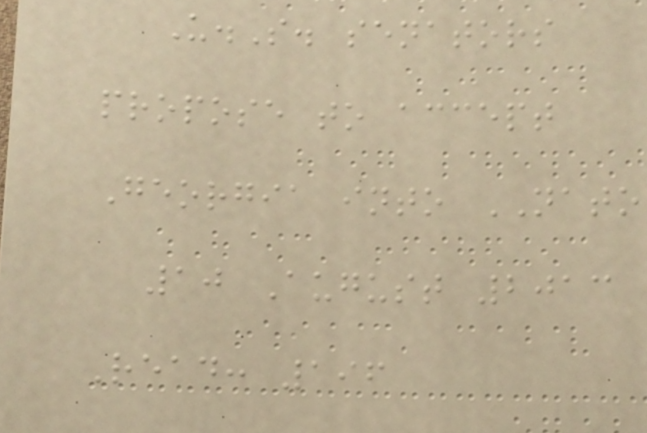U.S. senators
propose to accept
Georgia into NATO
10 August 2013
Read: 196
